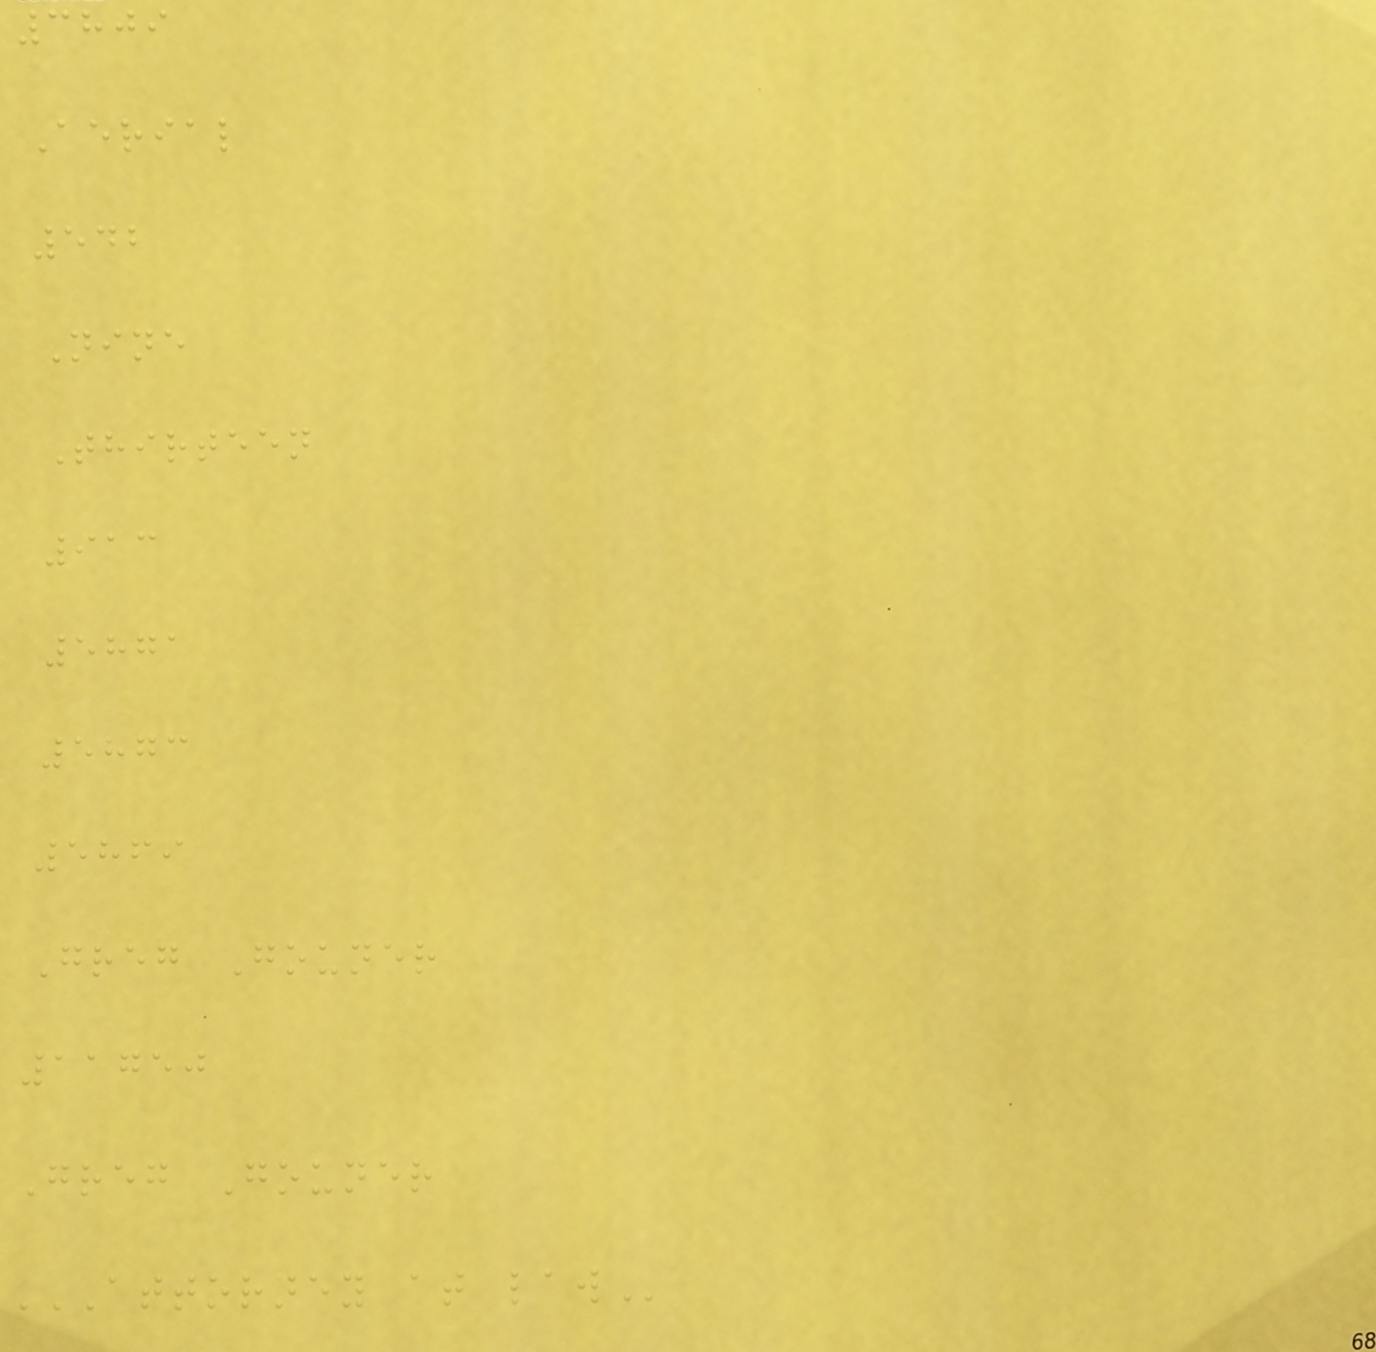3809
Aerial
542
Nine
Thirteen
913
5871
5873
5869
Greg Gouner
11750
Greg Gouner
ATTORNEY AT LAW
